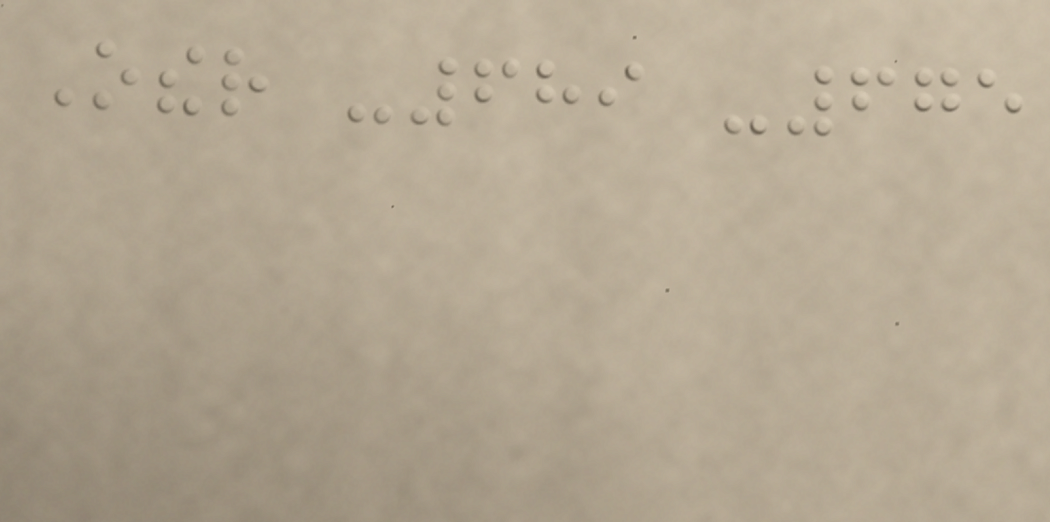Other -689 -675
